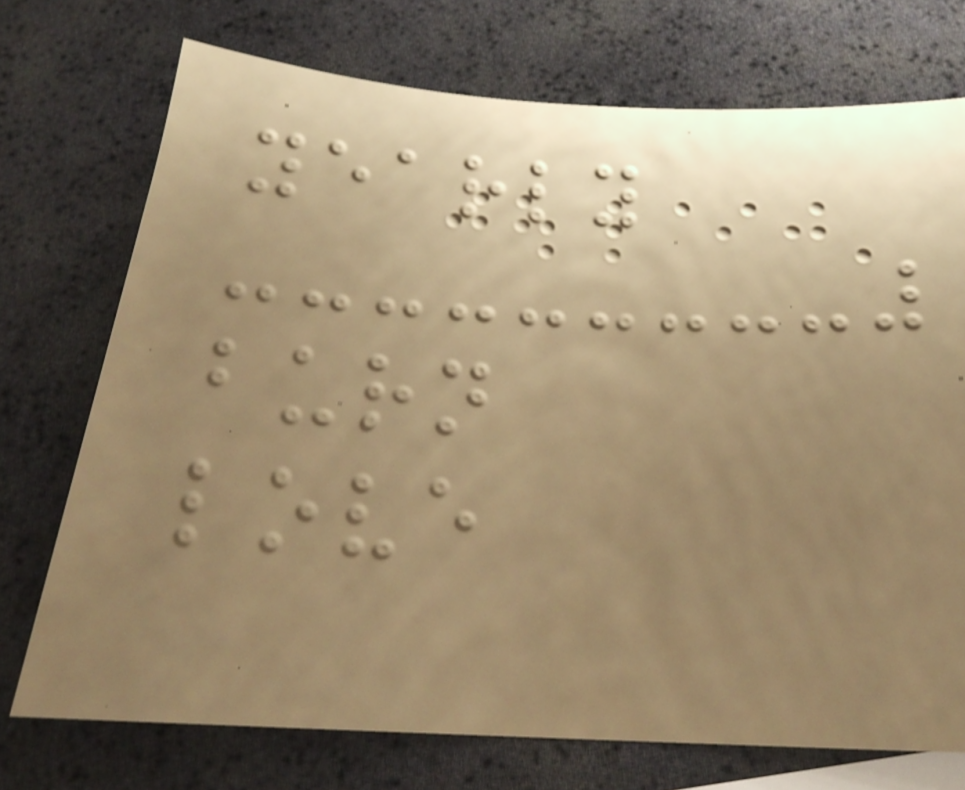yearly
burn
love
